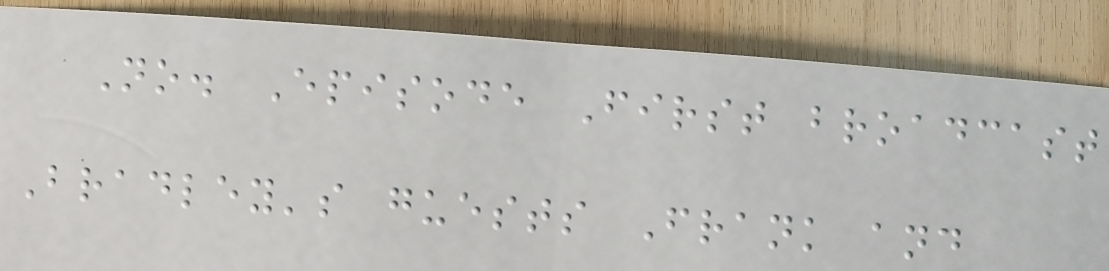No. Episode First broadcast
Bradley's guests Frank and
